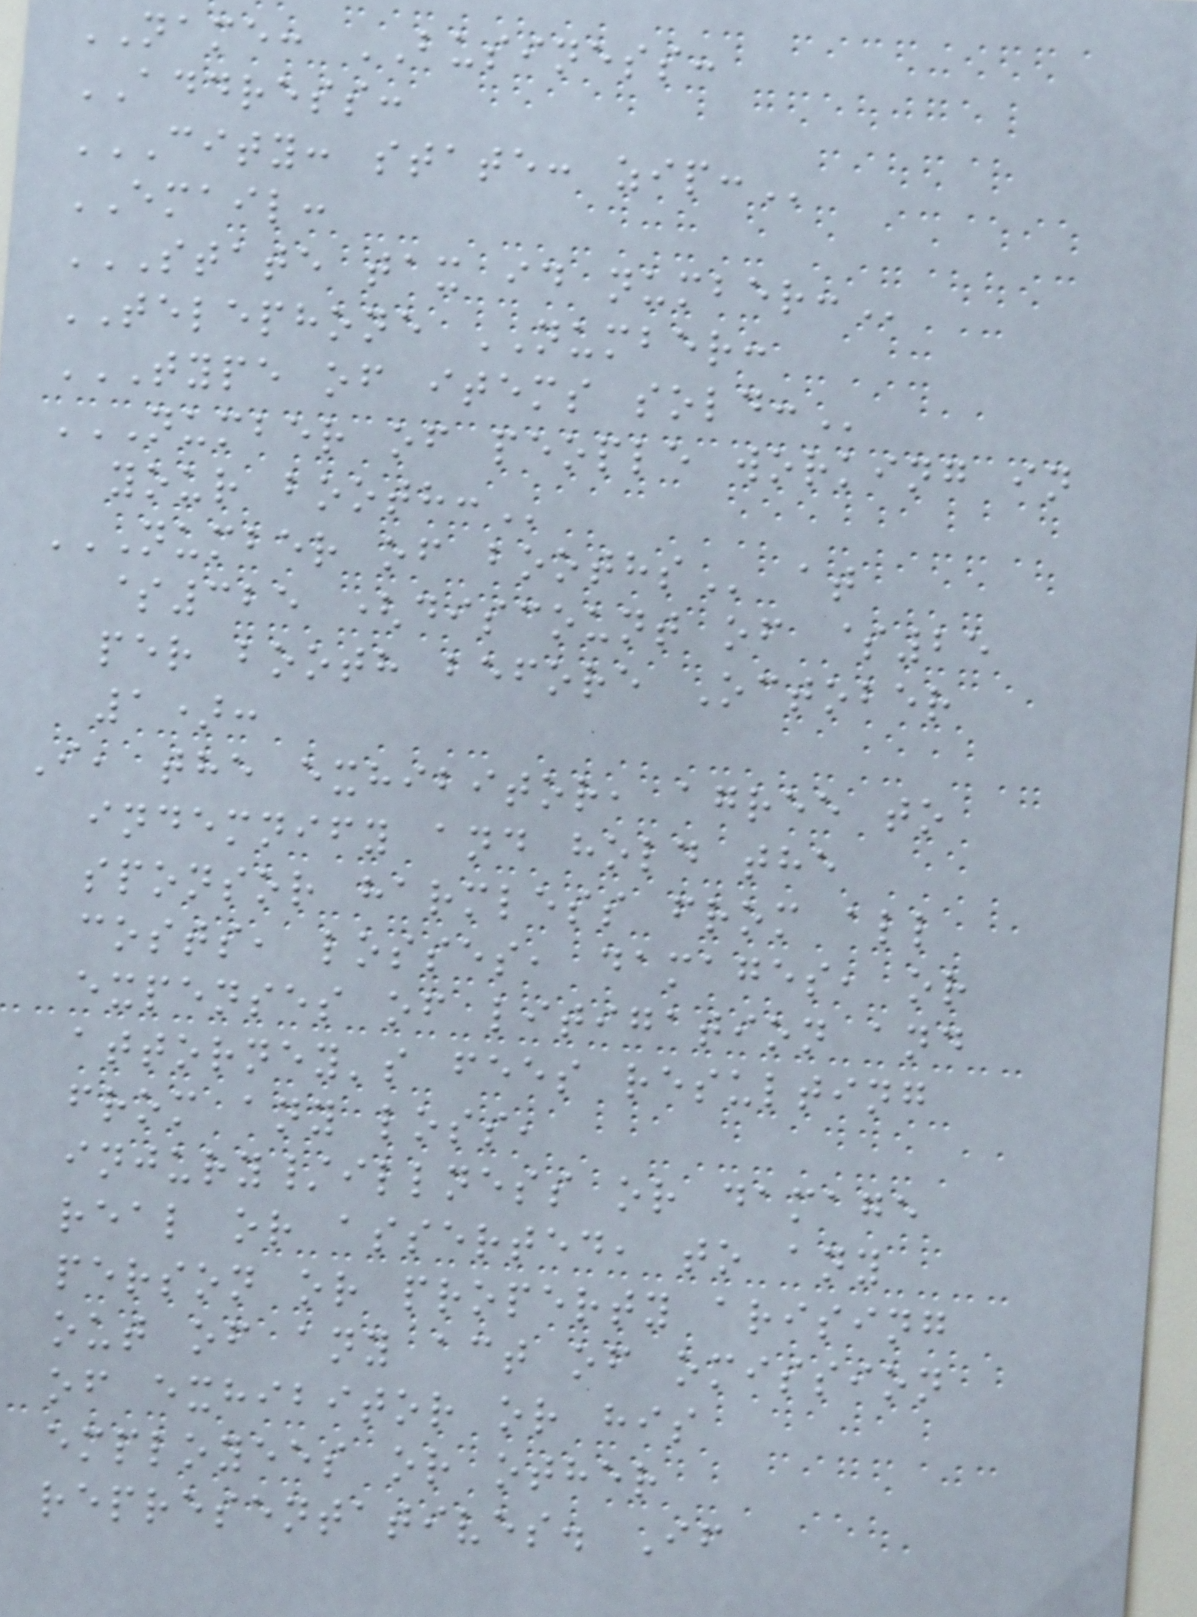NAME: BUSINESS:
ADDRESS:
CITY: STATE: ZIP:
EMAIL:
STATE TAX ID NUMBER:
TELEPHONE NUMBER:
TYPE OF ITEMS SOLD:
NUMBER OF PEOPLE WORKING IN
YOUR BOOTH:
NUMBER OF BOOTHS at
$325 (discount of $25
per booth before October
1):
I, the exhibitor, agree to
indemnify and hold the
sponsor harmless from all
costs, losses, damages, or
expenses of litigation and
attorney's fees resulting
from any loss,
injury/illness or damage
real or asserted, to any
person or property arising
out of any act of omission
of exhibitor or his
employees or other
representatives. If
